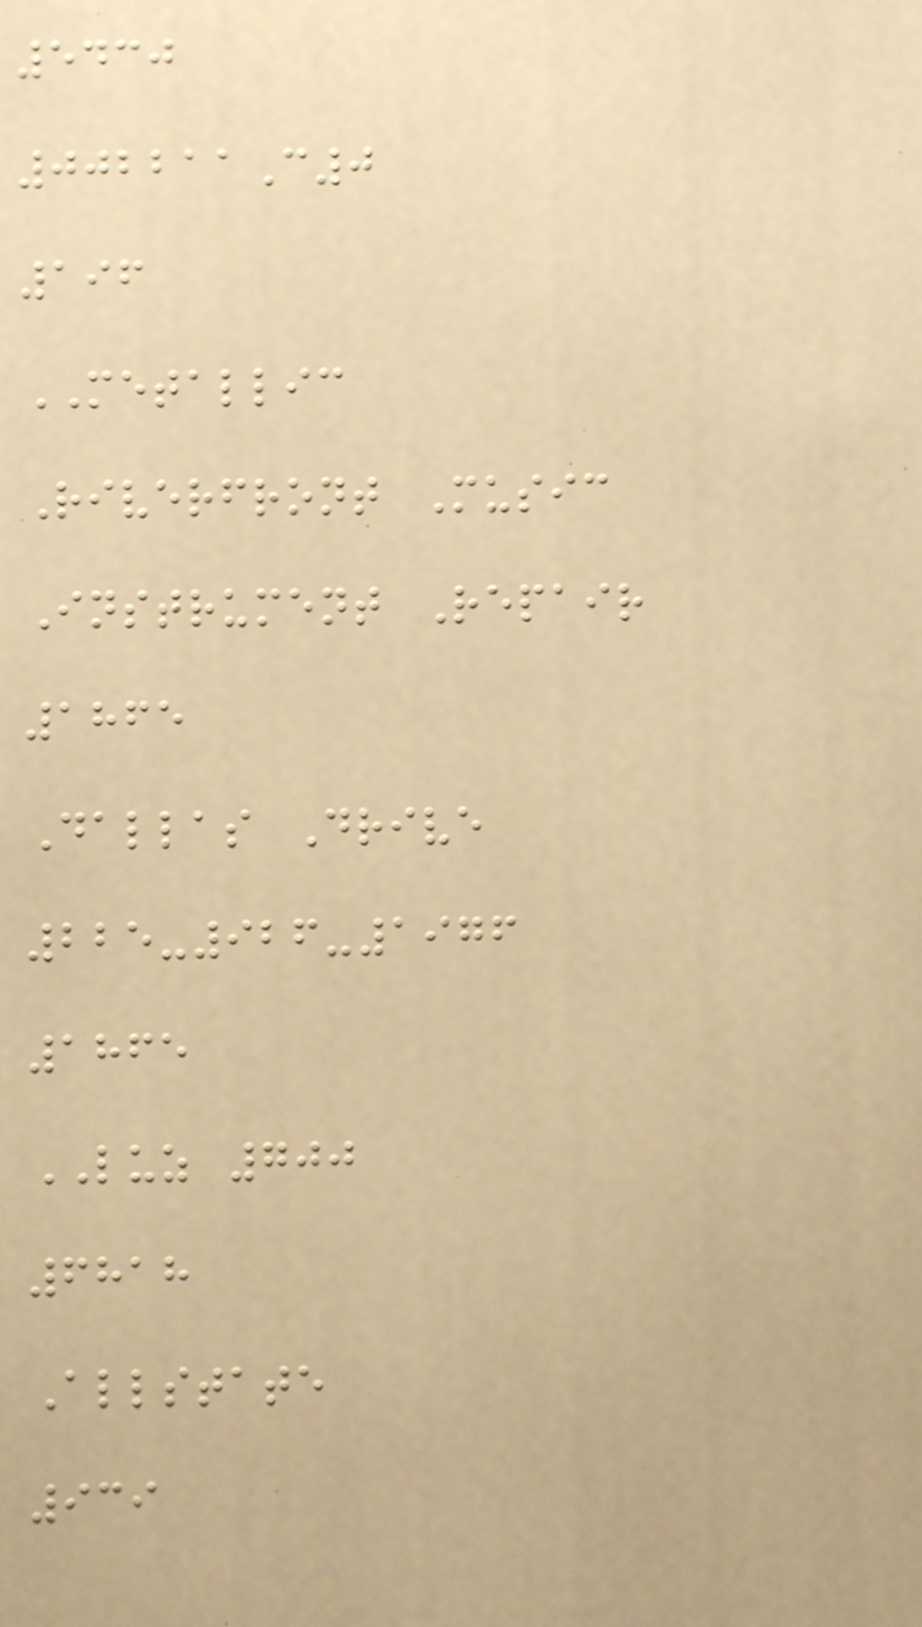5430
002211C0
196
METALLIC
Riverfront Music
Instrument Repair
1865
Dallas Drive
225-926-1976
1865
LUZ 700
6818
Allstate
939
